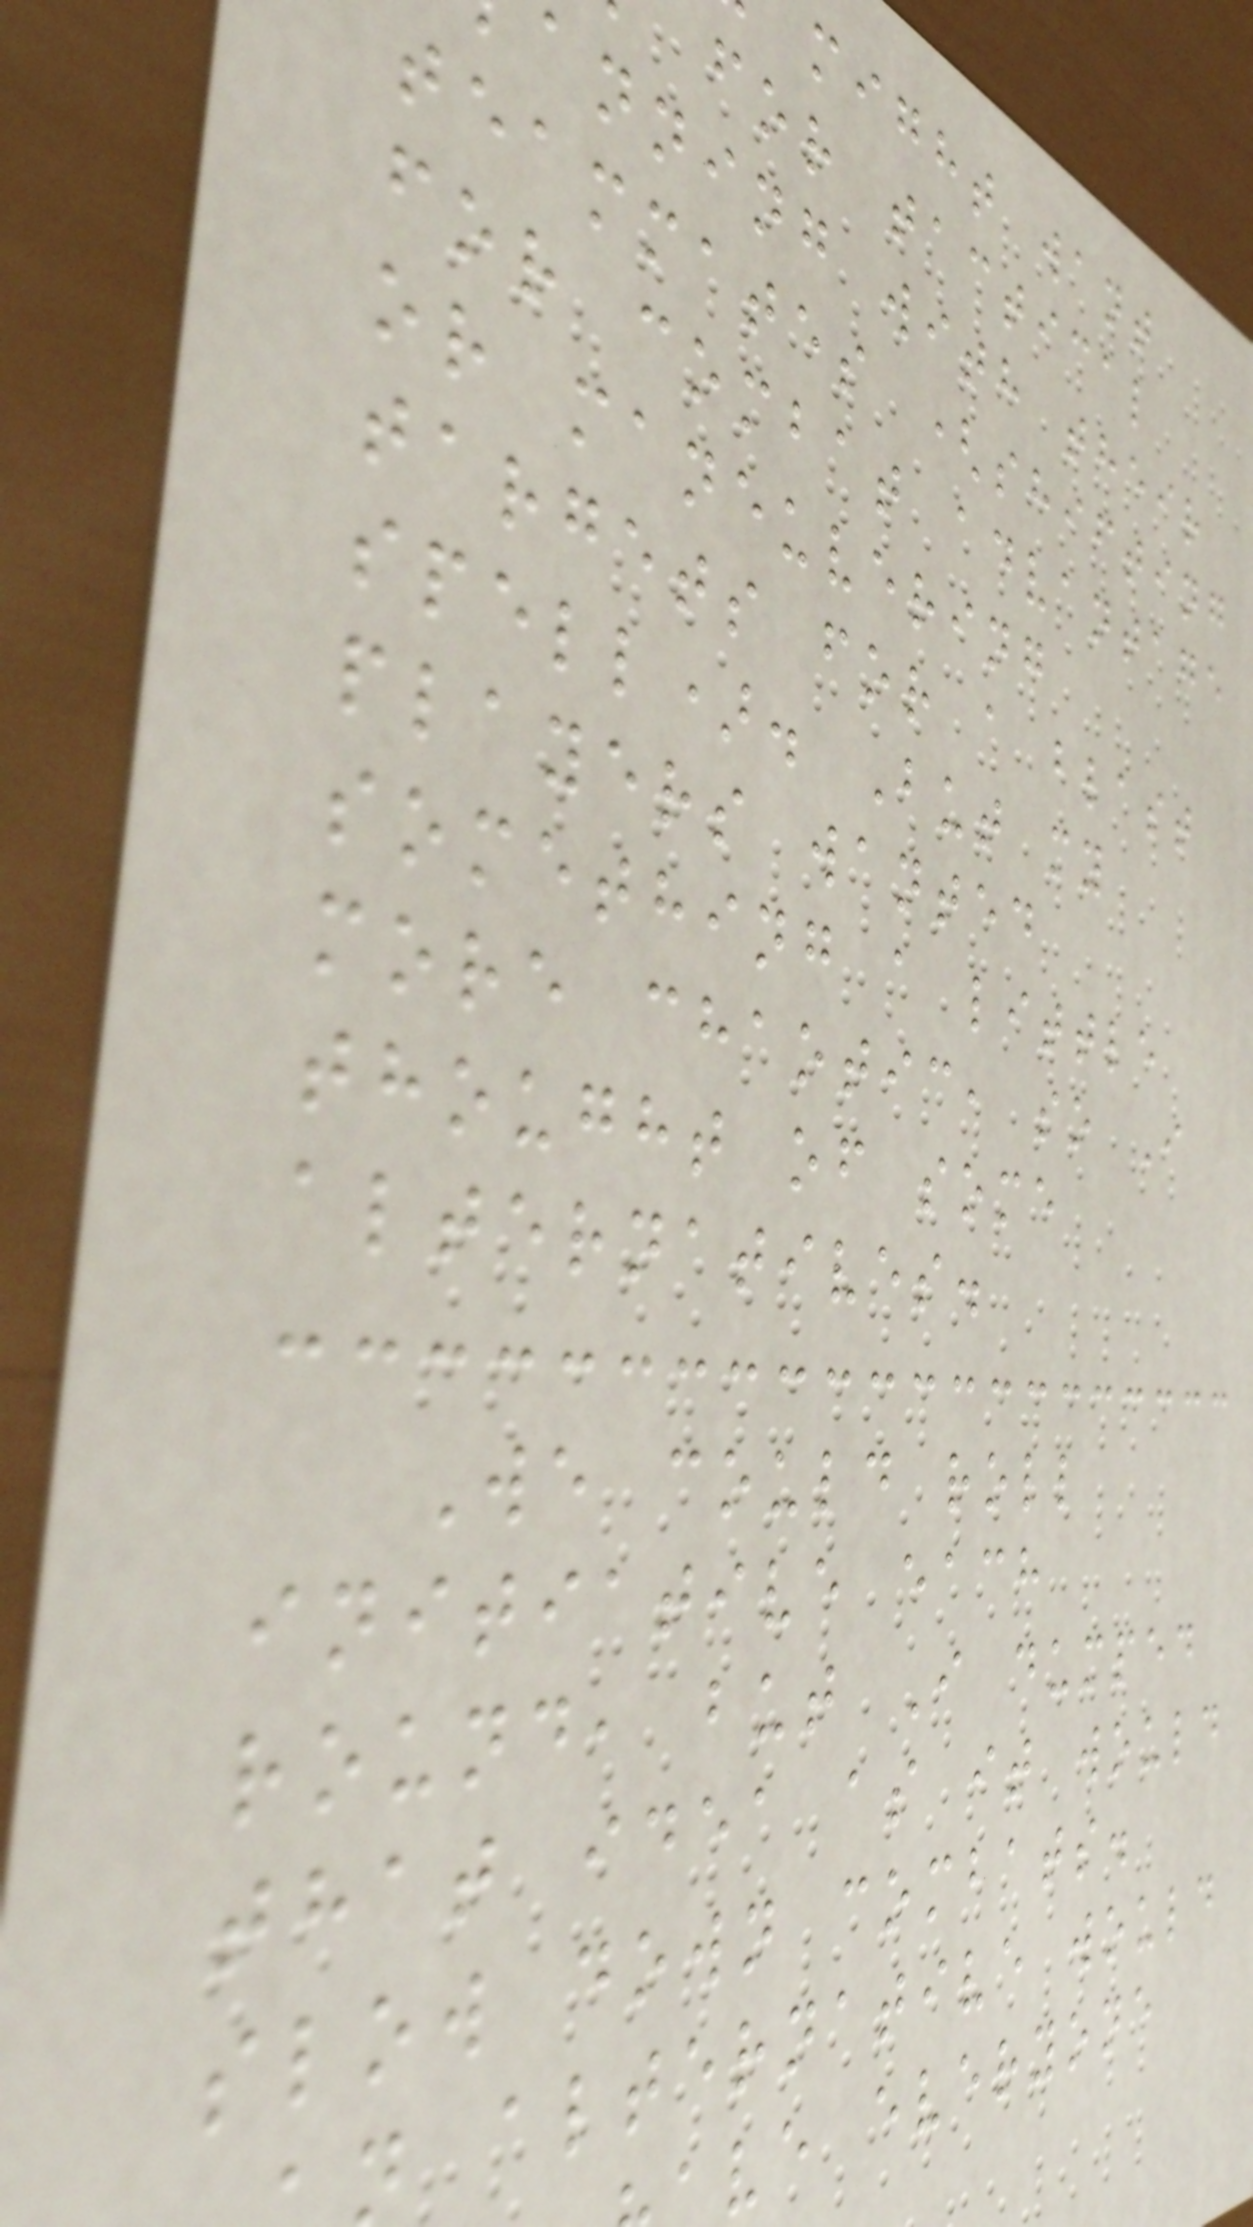might want
for tactical
anning with their
teammates (shifting
for combat advantage
or maneuvering
targets for a blast
spell). But my
players wanted
something a little
more chaotic, so I
thought of some
alternatives.
We could roll
initiative each
round, but I dumped
that idea as it would
slow down combats.
alternative would
ve everyone
